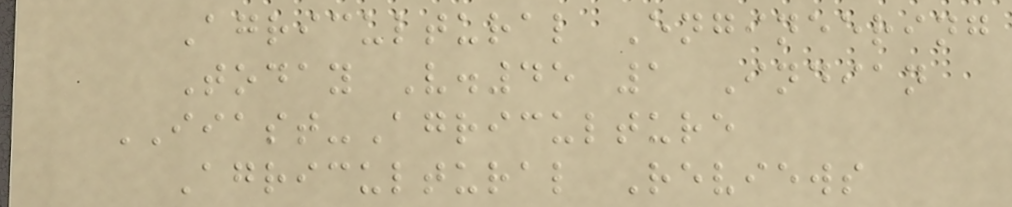Agricultural Engineering
Today V.45 1 Indian
IIAST-Agriculture
Agricultural Reviews
